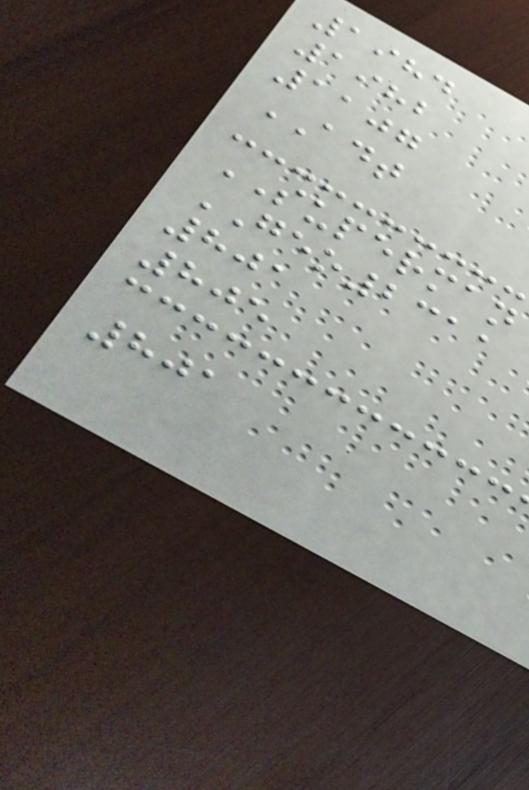1984
1982
1107
ADT
SUPERMAN
GEO2311
801
805
801
